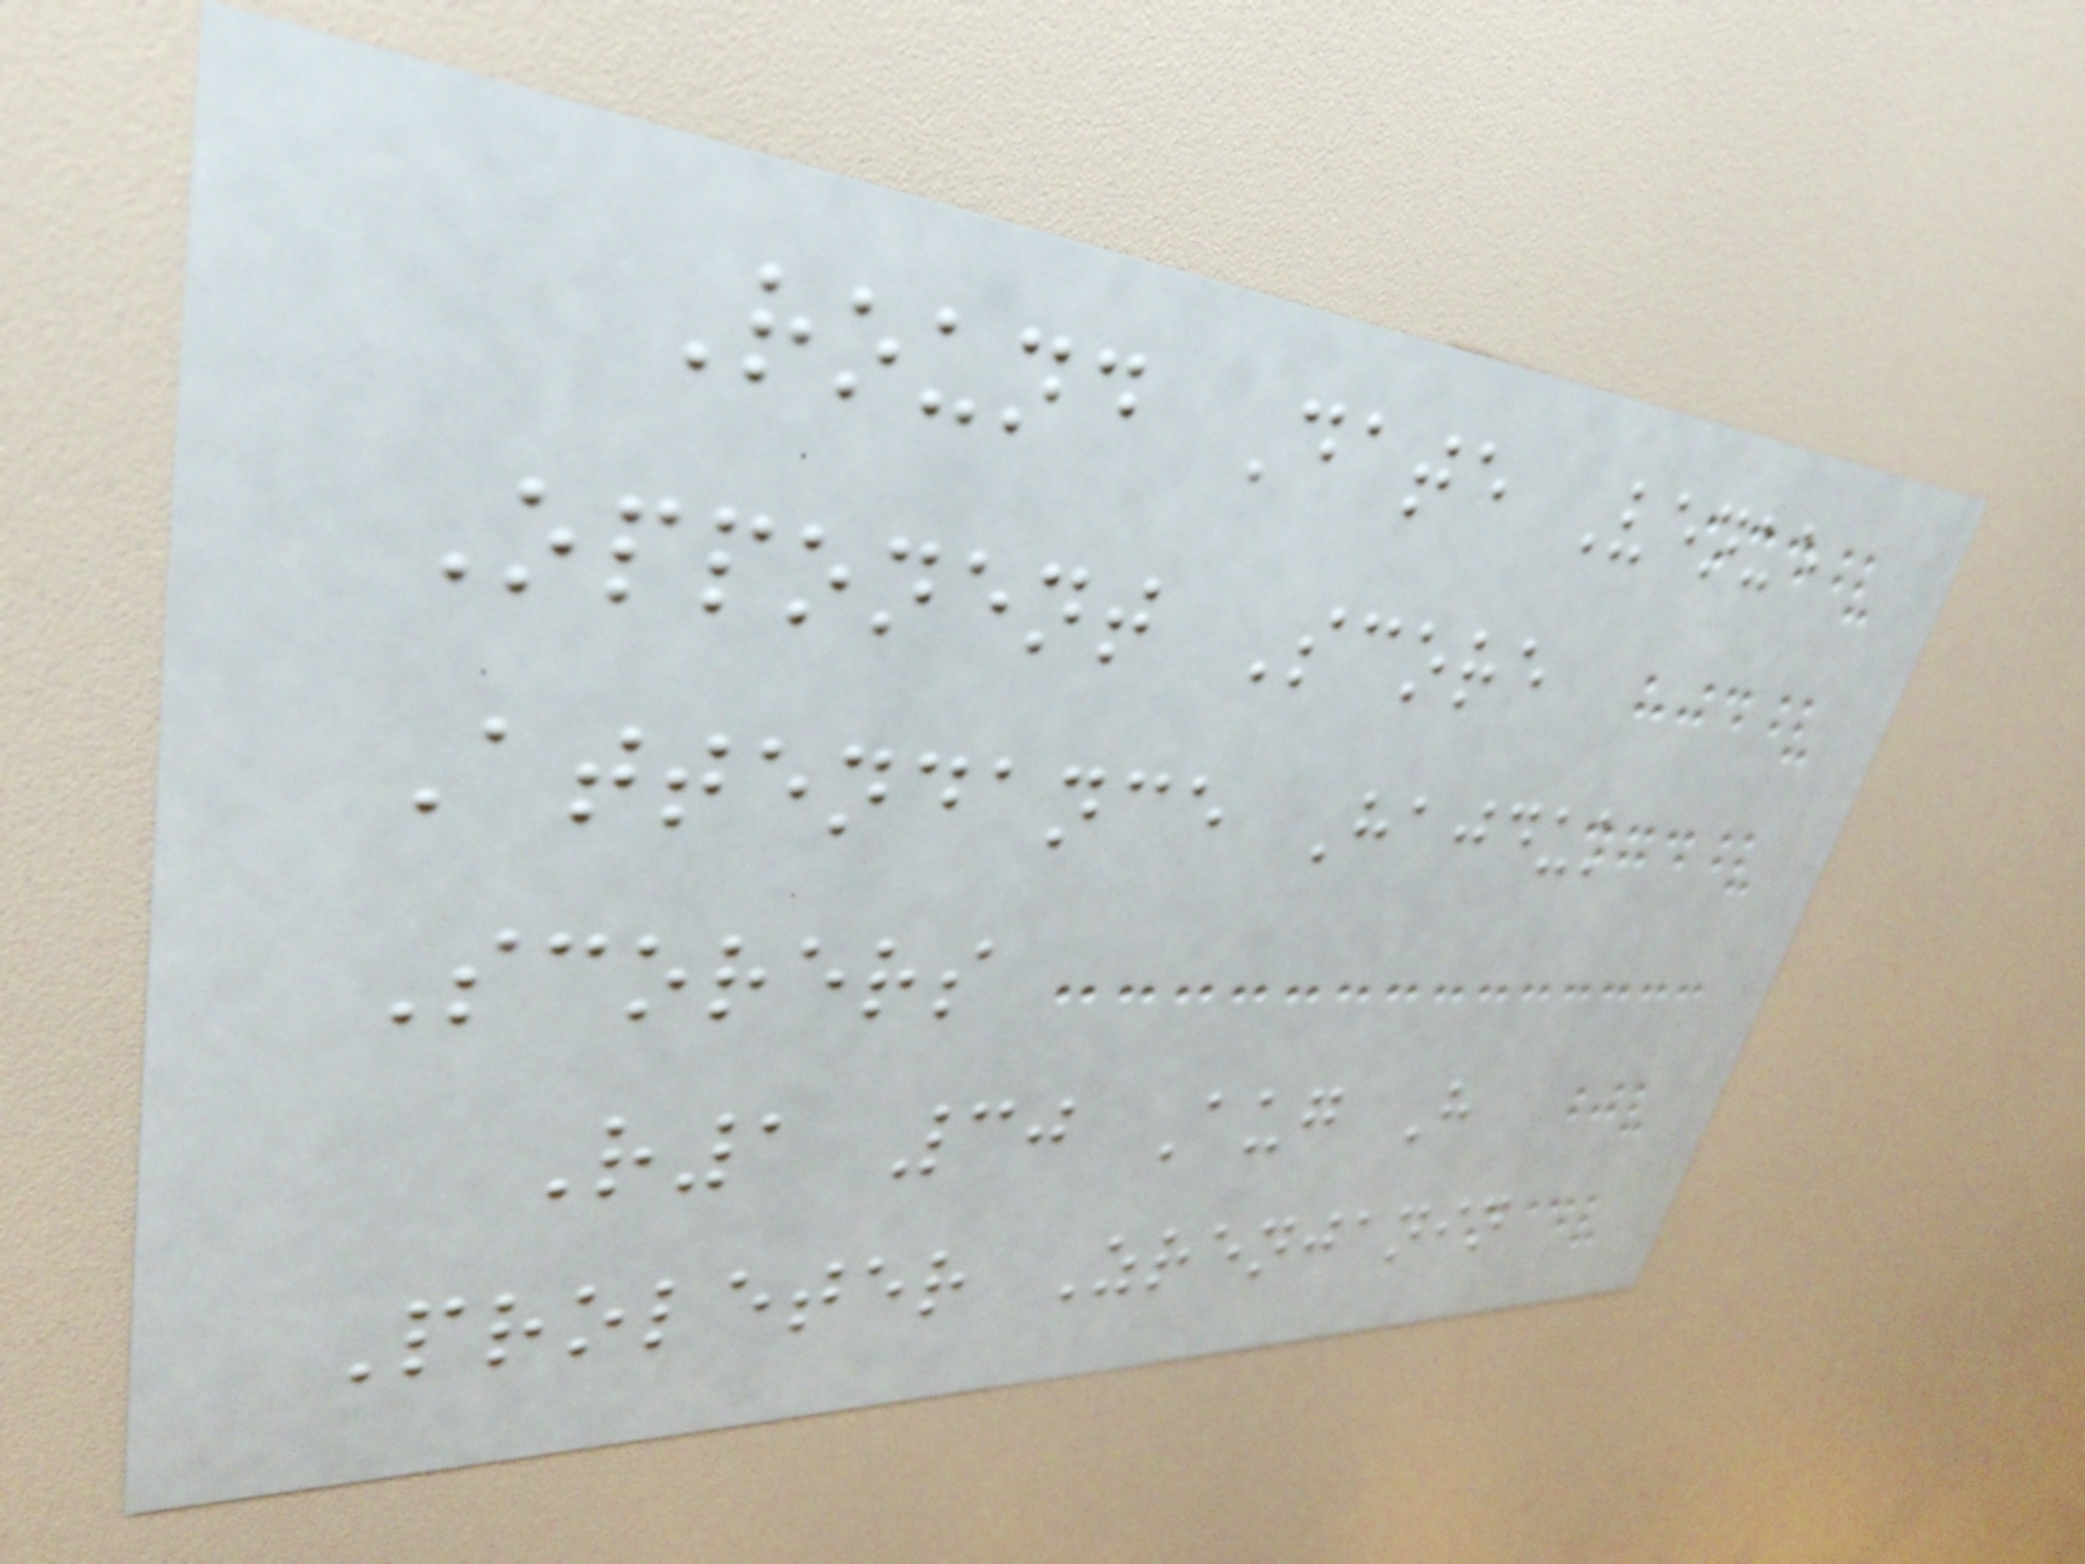Round Date Venue
Opponent Score
Attendance Hajduk
Scorers
R1 30 Aug H
Proleter Zrenjanin
